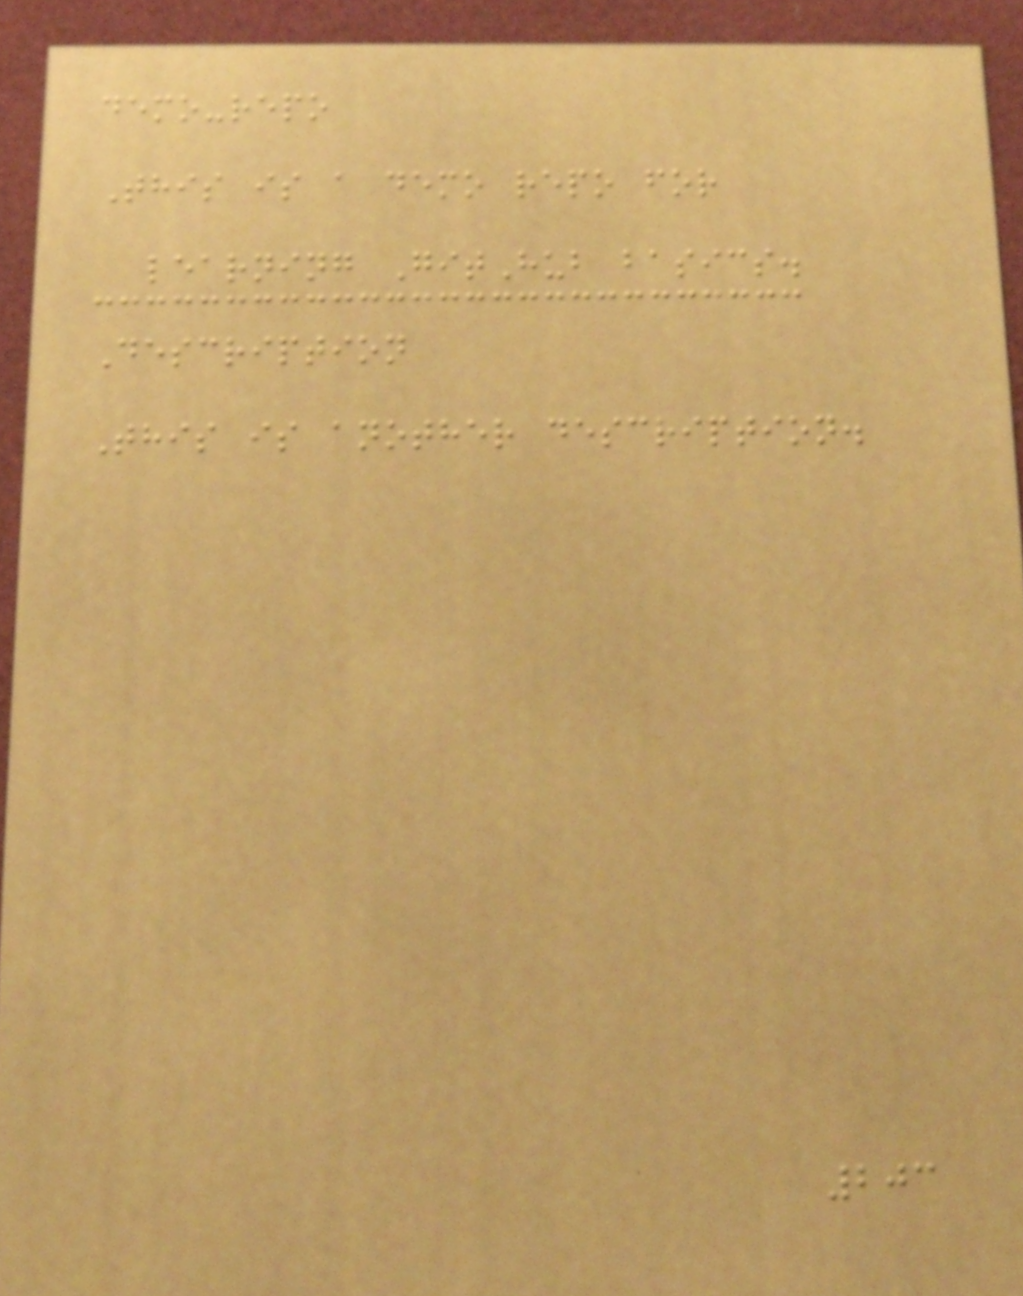demo-repo
This is a demo repo for
learning GitHub basics.
Description
This is another description.
203
